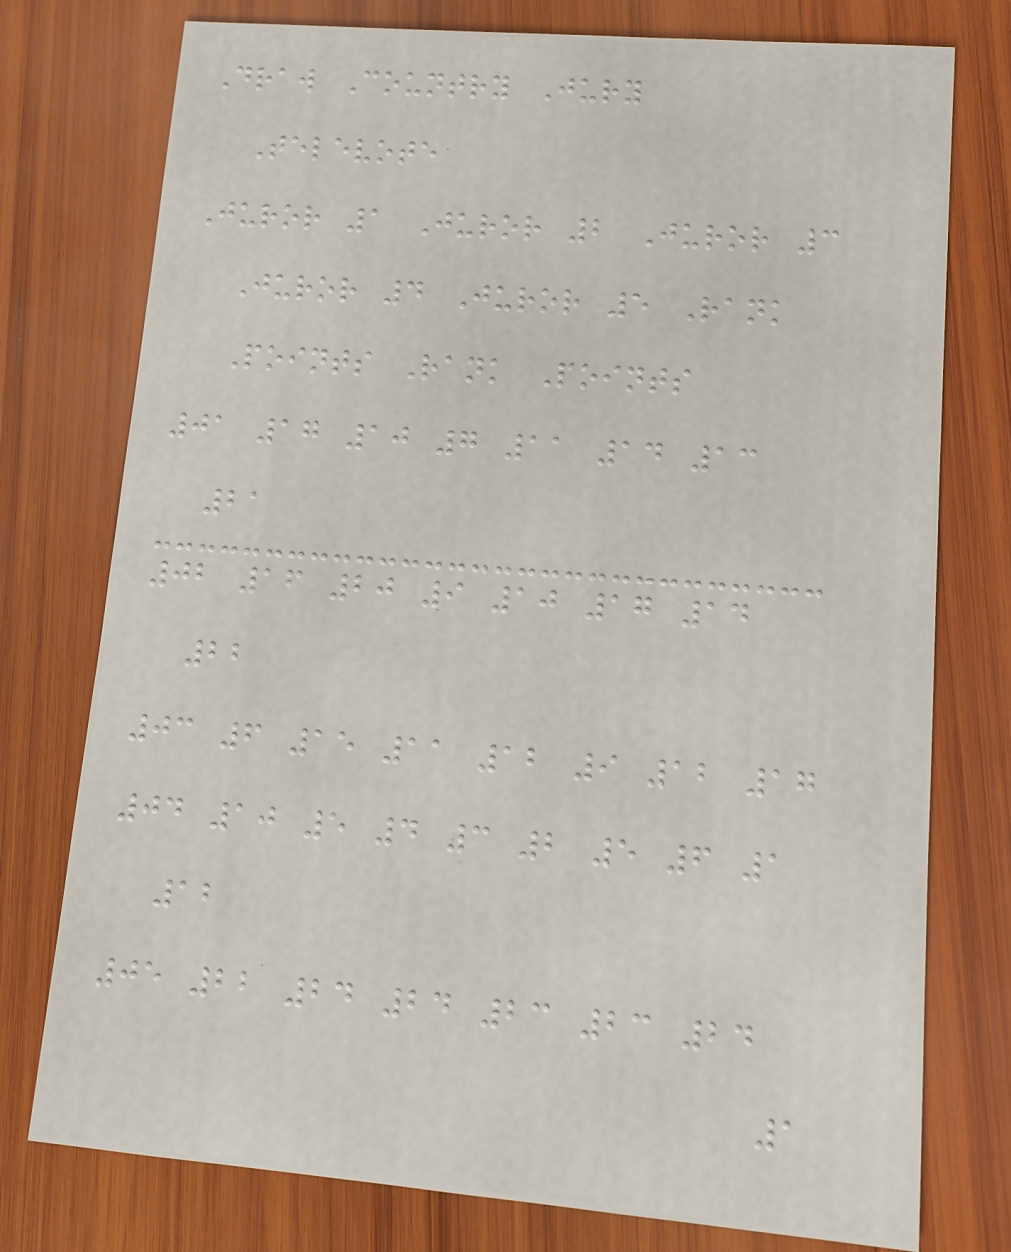Draw Country Jury
Televote
Juror 1 Juror 2 Juror 3
Juror 4 Juror 5 Rank
Points Rank Points
01 17 10 7 11 14 13
21
02 16 20 9 10 17 14
22
03 6 15 11 12 9 12 17
04 10 5 4 3 2 5 6 1
12
05 22 24 24 23 23 24
1
